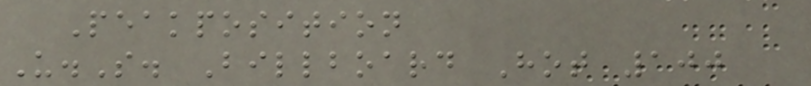Peakposition
U.S. Billboard Hot 100
